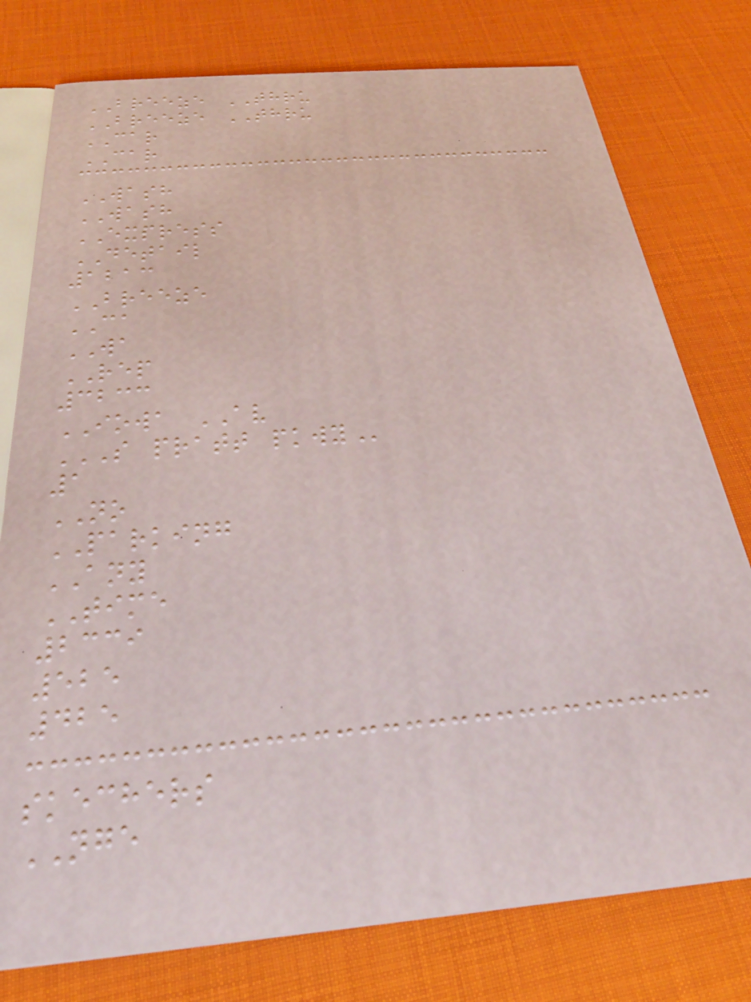BREEZE THRU
BREEZE THRU
CAR
CAR
WASH
WASH
EXPRESS
DETAIL
1213
BREEZE
CA
WA
REP
3233
IOWA AV
S PRATT PKWY
1
NO
PARKING
ANY
TIME
2339
525
425
skechers
NGE
